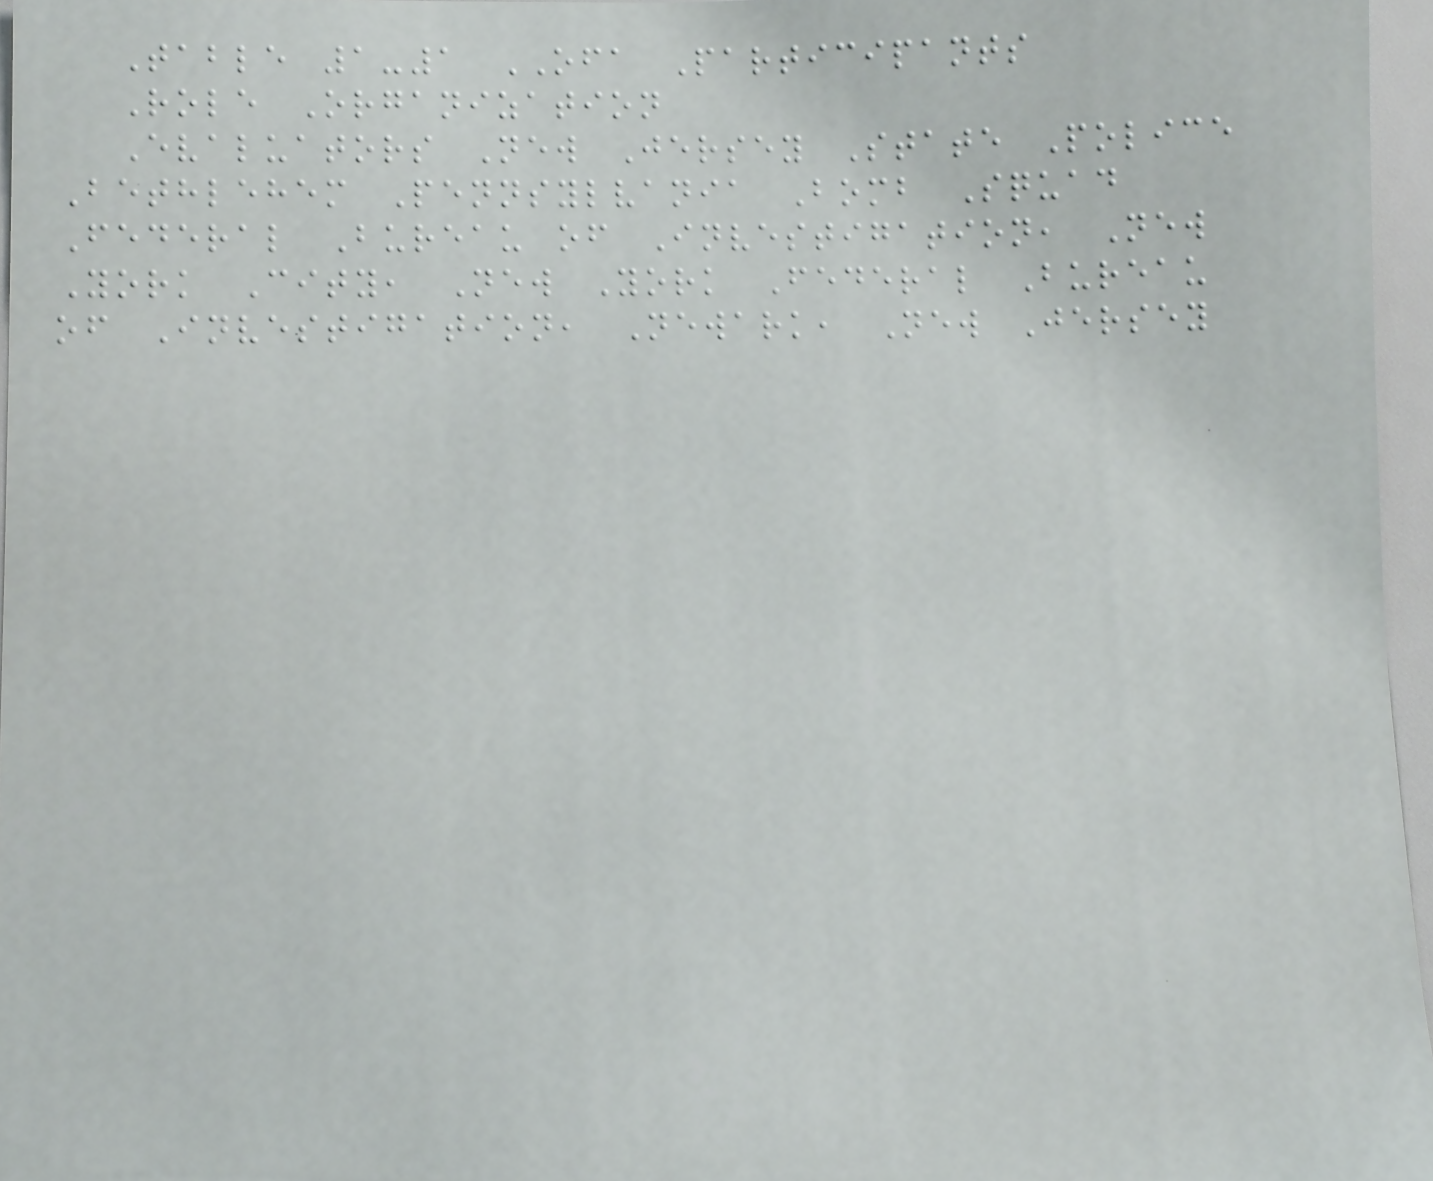Table 1-1 OFA Participants
Role Organization
Evaluators New Jersey State Police
Bethlehem Pennsylvania Bomb Squad
Federal Bureau of Investigation, New
York City, New York Federal Bureau
of Investigation, Newark, New Jersey
